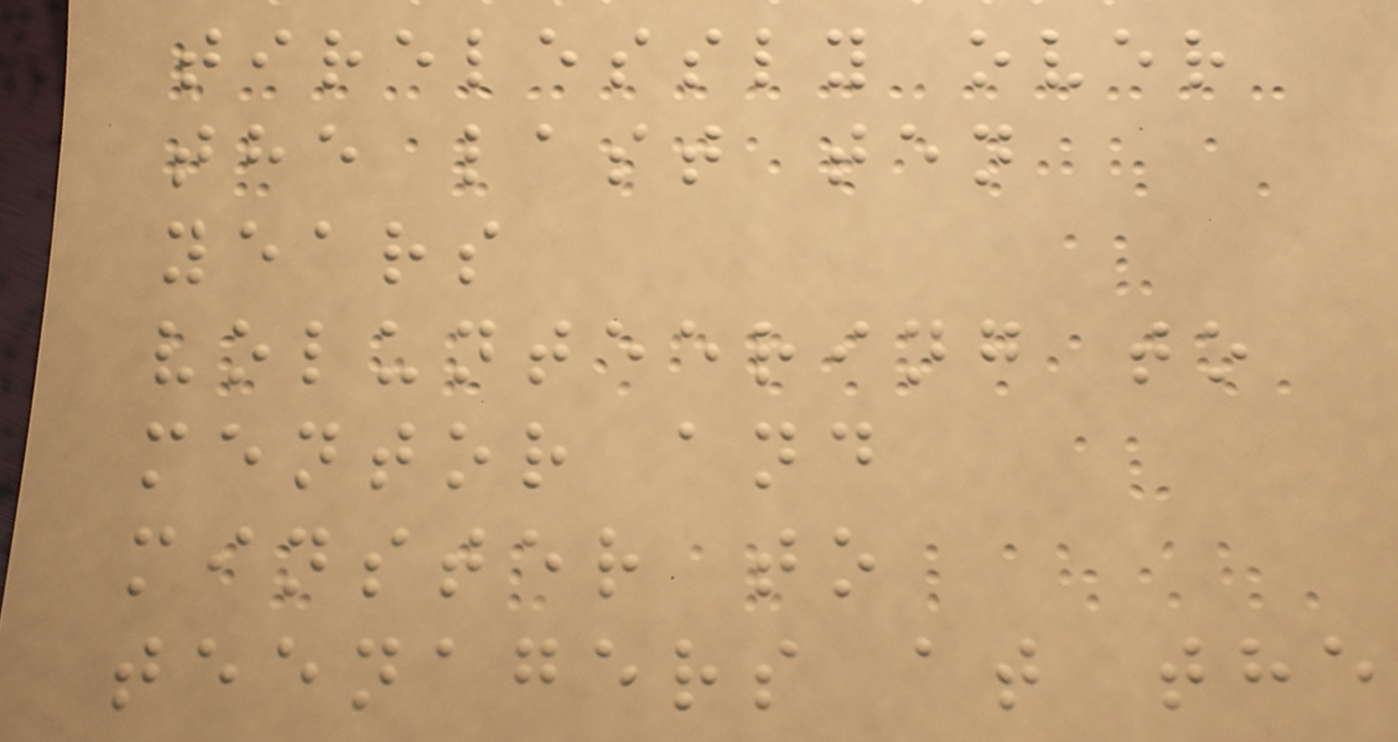tirelessly over
the last ten
years
volunteering to
mentor and
minster to
teenagers at the
